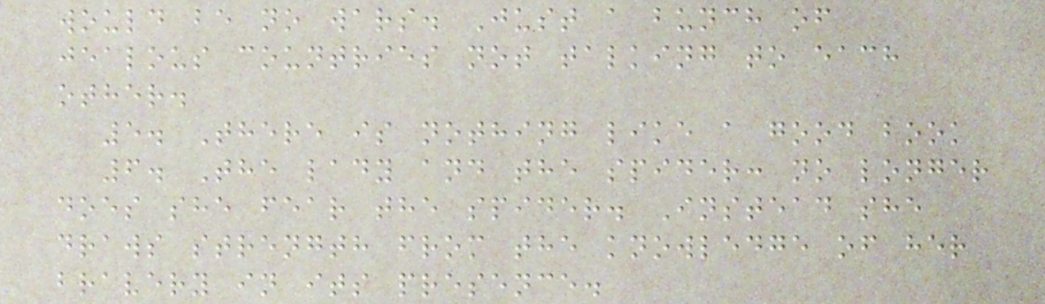would be no wars. Just a bunch of
jealous countries not talking to each
other.
5. There is nothing like a good book
6. The lady and the spider: no longer
does she fear the spider. Instead she
draws strength from the knowledge of her
bravery in its presence.
